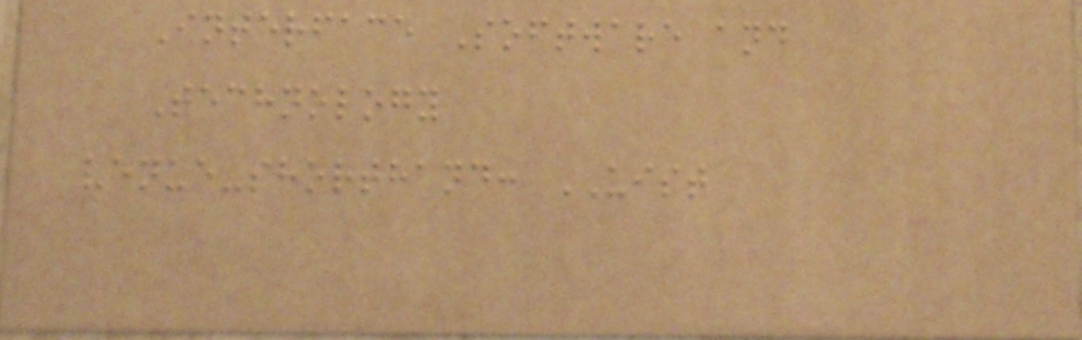Interface Software and
Technology
venue-shorthand: UIST
